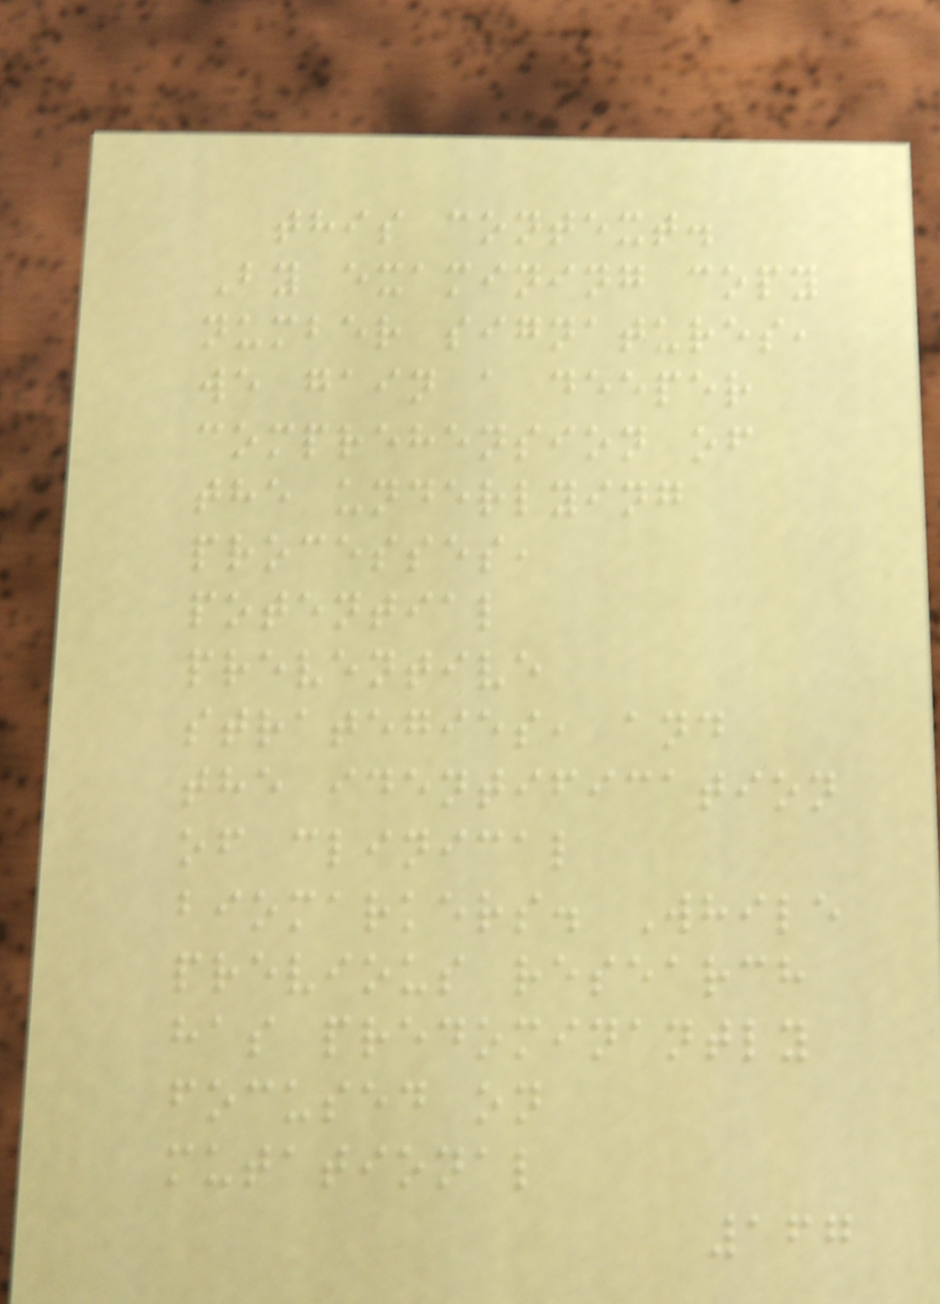this context.
By examining copy
number signatures,
we gain a deeper
comprehension of
the underlying
processes,
potential
preventive
strategies, and
the identification
of clinical
biomarkers. While
previous research
has predominantly
focused on
mutational
167
